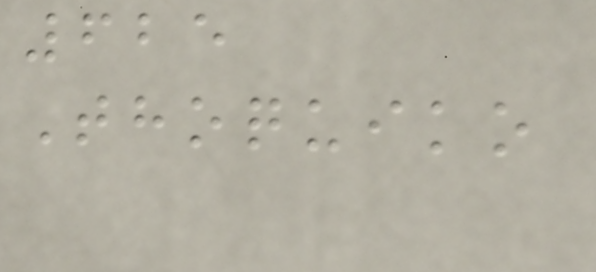625
Thoquiko
